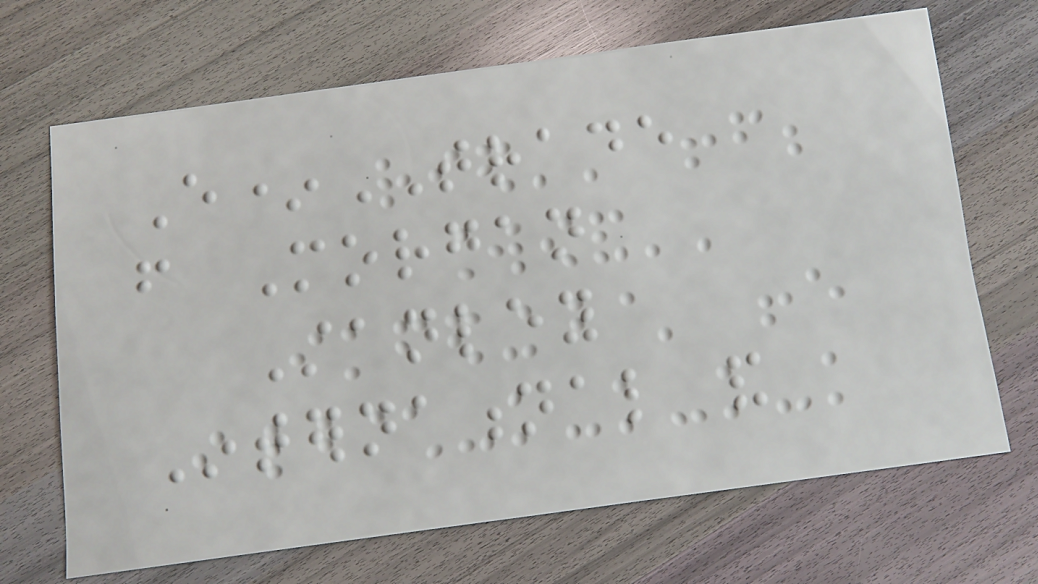E*TRADE
from Morgan
Stanley
International and
